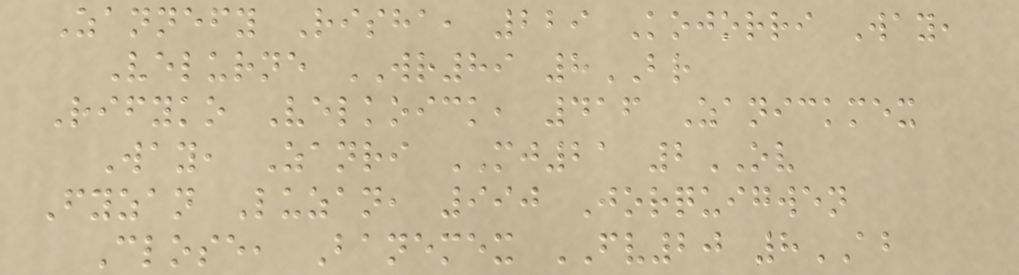Zannefy Risha, 229 Kojorri Way,
Velurne WR89 8BR
Rifyko Velkoick, 416 Zanickmex
Way, Zanri MJ21 2OV
Fyzan Luzan, 990 Jorquigwen
Close, Banemex FV20 8AB
